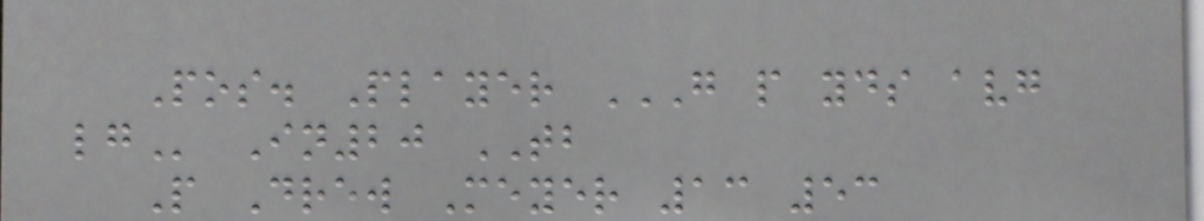Pos. Player G P YDS AVG
LG In20 TB
P Drew Meyer 13 53
